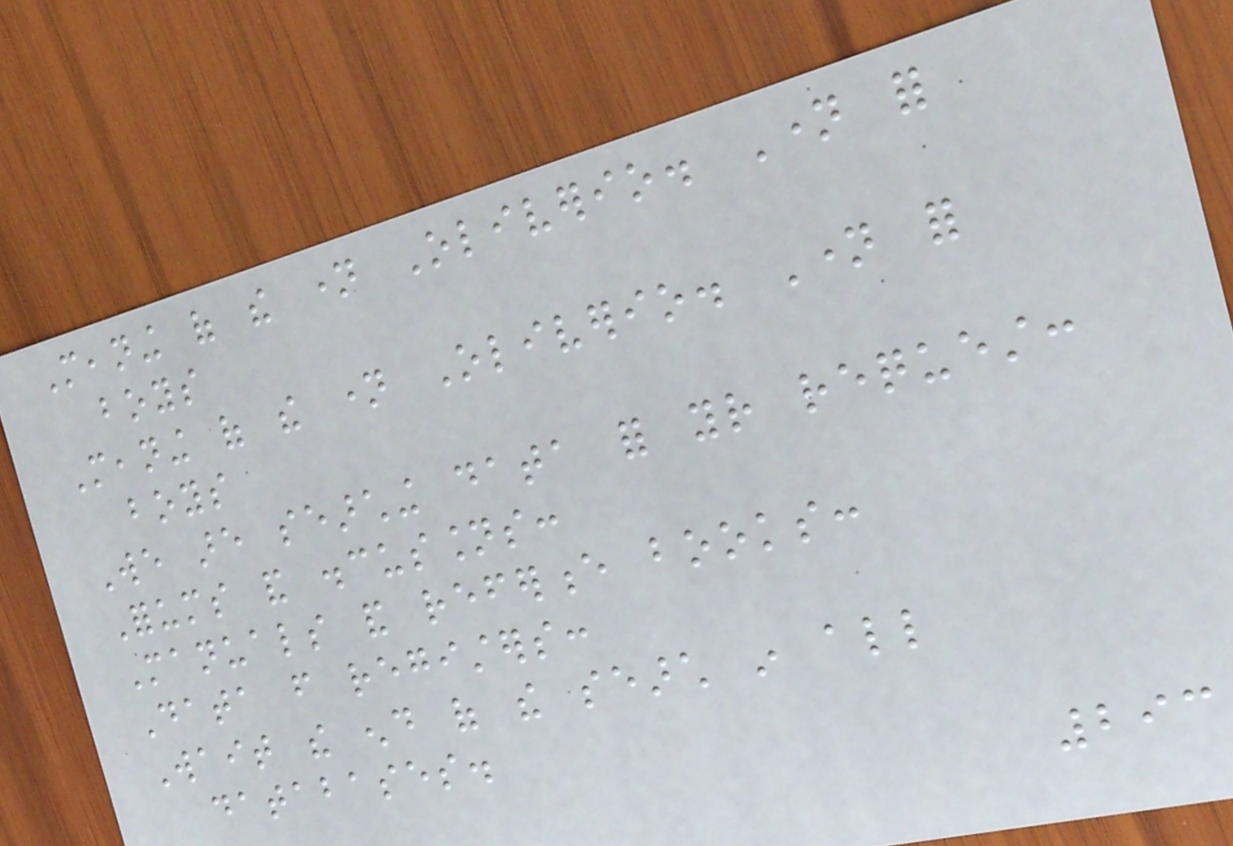Meaning of the name Oliverio. Name for
boys
Meaning of the name Oliverio. Name for
boys
We are searching data for your request:
Forums and discussions:
Manuals and reference books:
Data from registers:
Wait the end of the search in all
databases.
293
